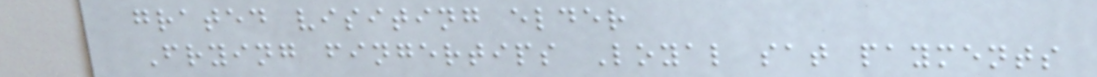grated visiting elder
Frying fingertips Loyal sat payments
